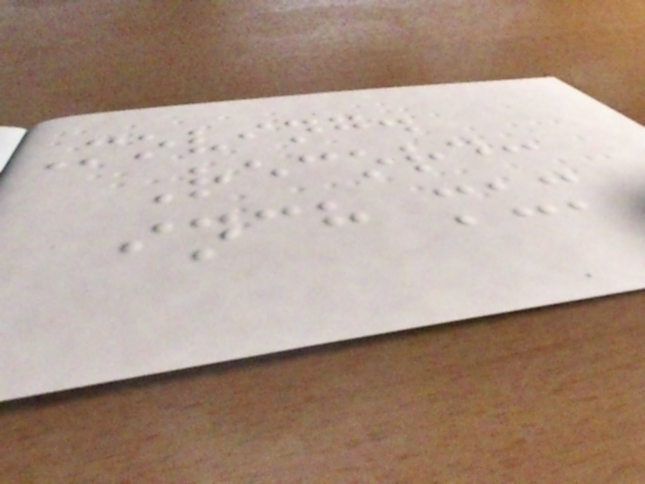Moving.
Record:
inch mum
